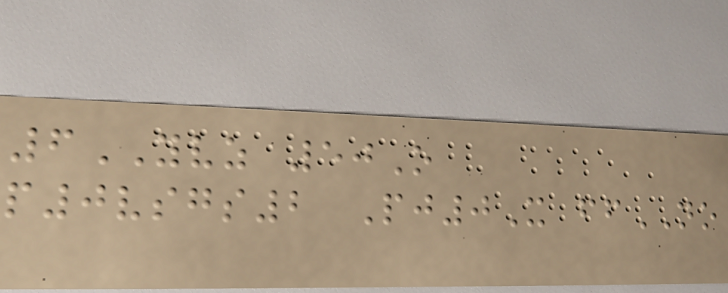6YVZ 50O
p0vsgs2 Pj0X ffNO
